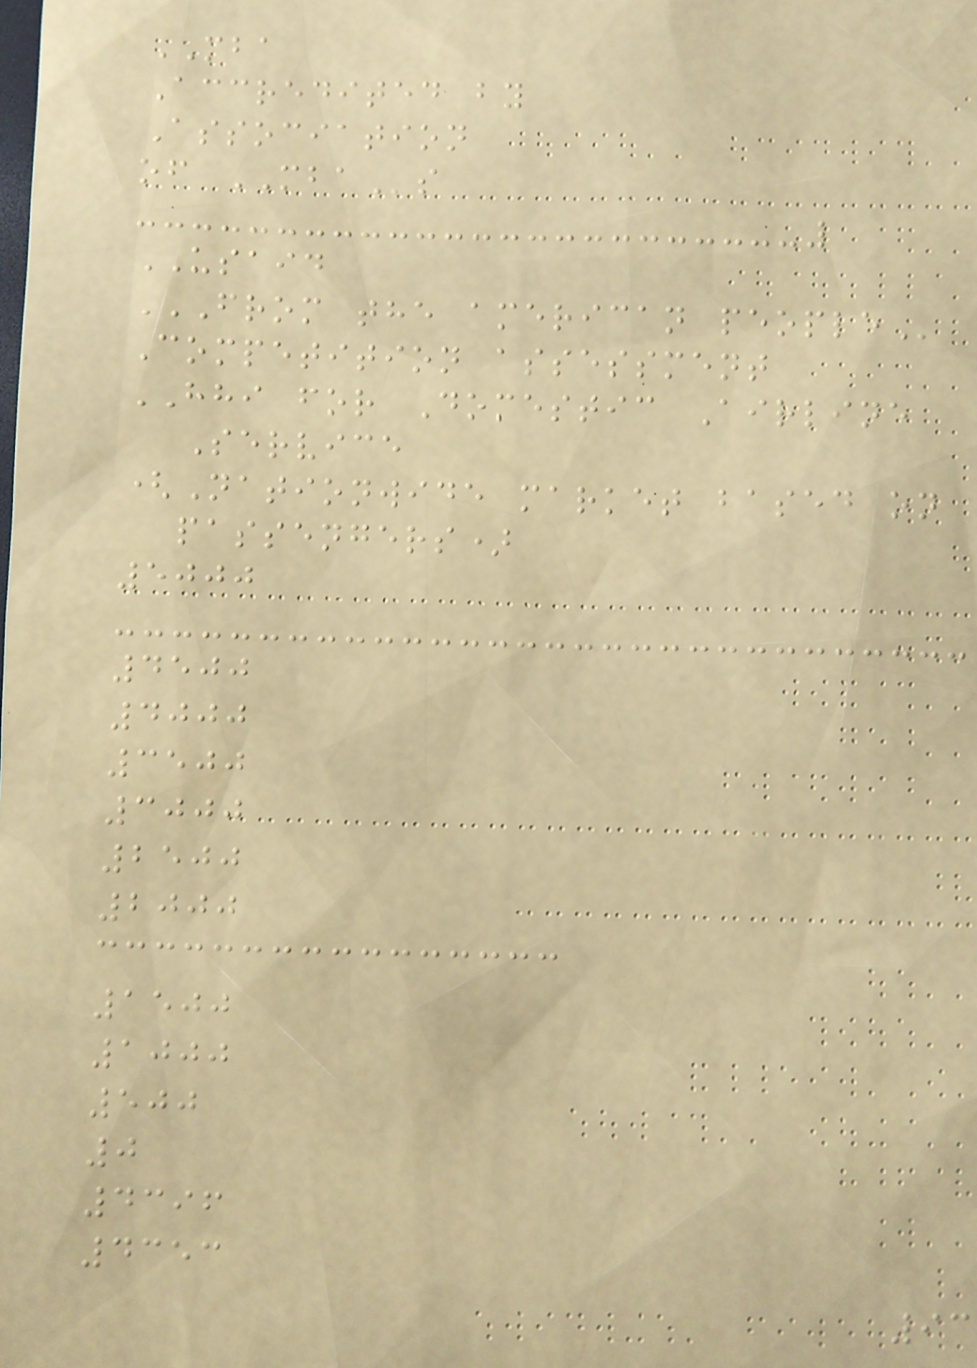MBA
Accredited by
Association
of MBAs
USAID
FROM THE AMERICAN PEOPLE
Competition assessment
HHI for Domestic Airline
Service
(Nationwide market based on
passengers)
5000
4500
4000
3500
3000
2500
2000
1500
1000
500
0
4396
4353
93
